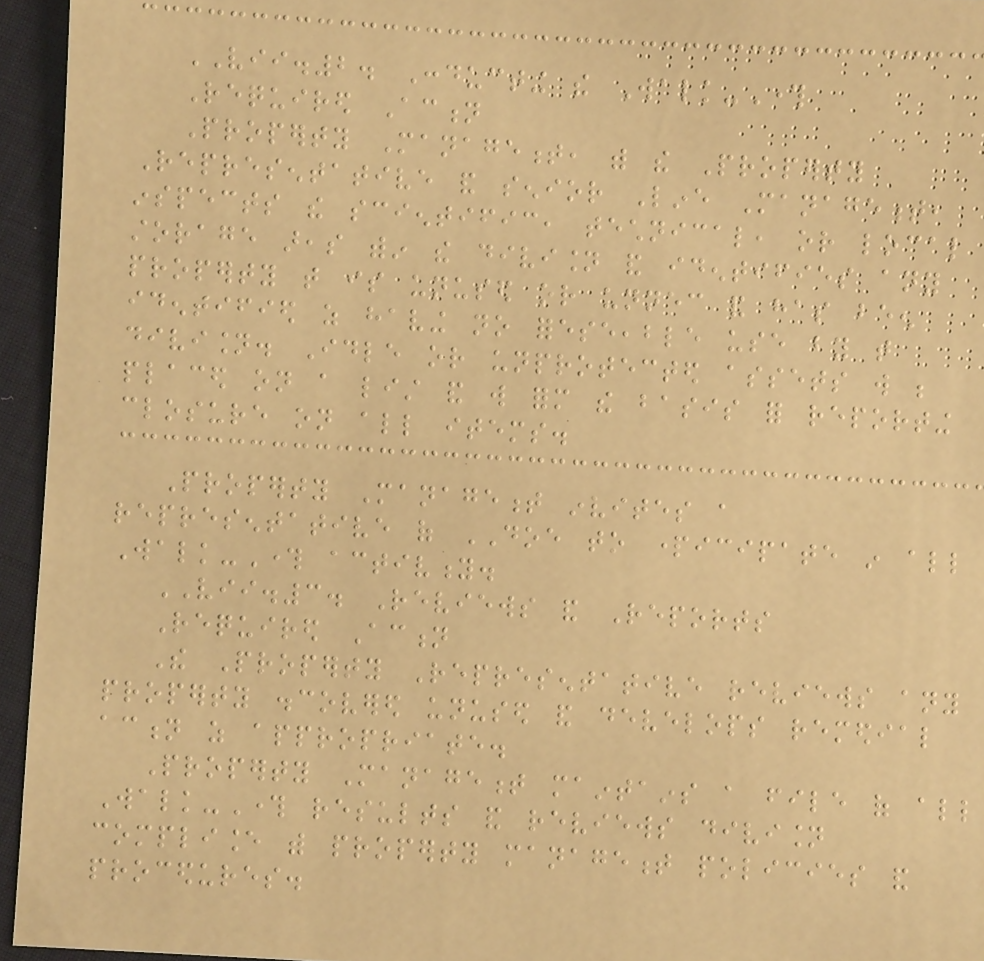VII.2. Conducting the Walk-Through
Required Action
Property Management, with the Property
Representative and senior Line Management,
inspects the scientific, technical, or local
storage areas within the division and identifies any
property that is unused or unnecessary and has been
identified as having no foreseeable use by that
division. Idle or unprotected assets will be
placed on a list and will form the basis for reporting
closure on all items.
Property Management invites a
representative of DOE to participate in all
Walk-Through activity.
VII.3. Reviews and Reports
Required Action
The Property Representative reviews any
property discovered unused and develops remedial
action as appropriate.
Property Management maintains a file of all
Walk-Through results and reviews division
compliance with property management policies and
procedures.
